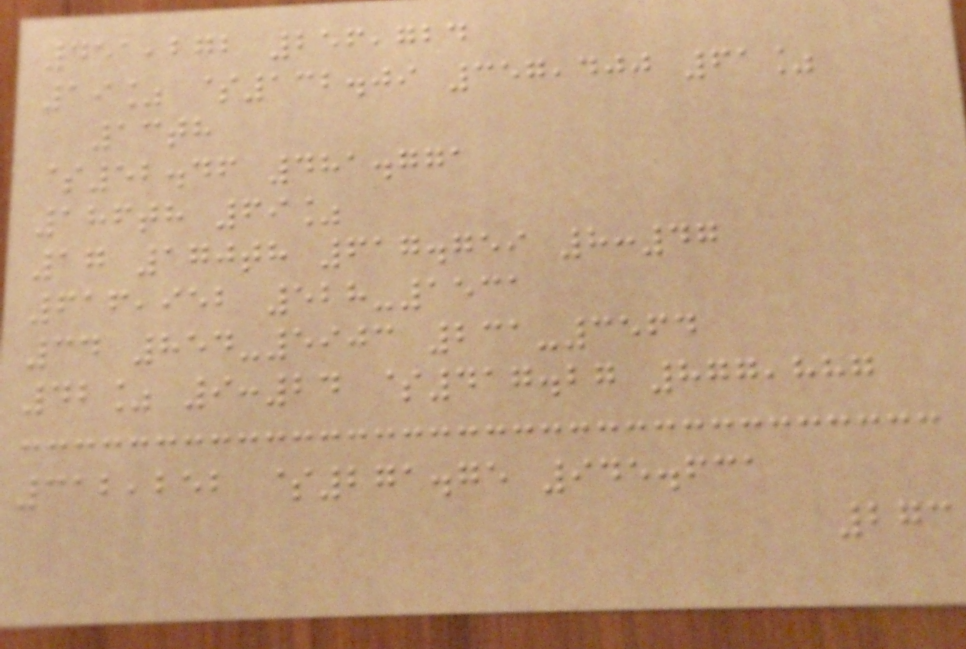451,272 256,724
19% $132.09 357,400 61%
13th
$52.46 481.771
186th 69%
17 170th 617.759 8:47
616,952 528-1531
34 854-5903 231-3564
42% 9:24 $417.27 877,887
312,252 $271.75 945.631
273
